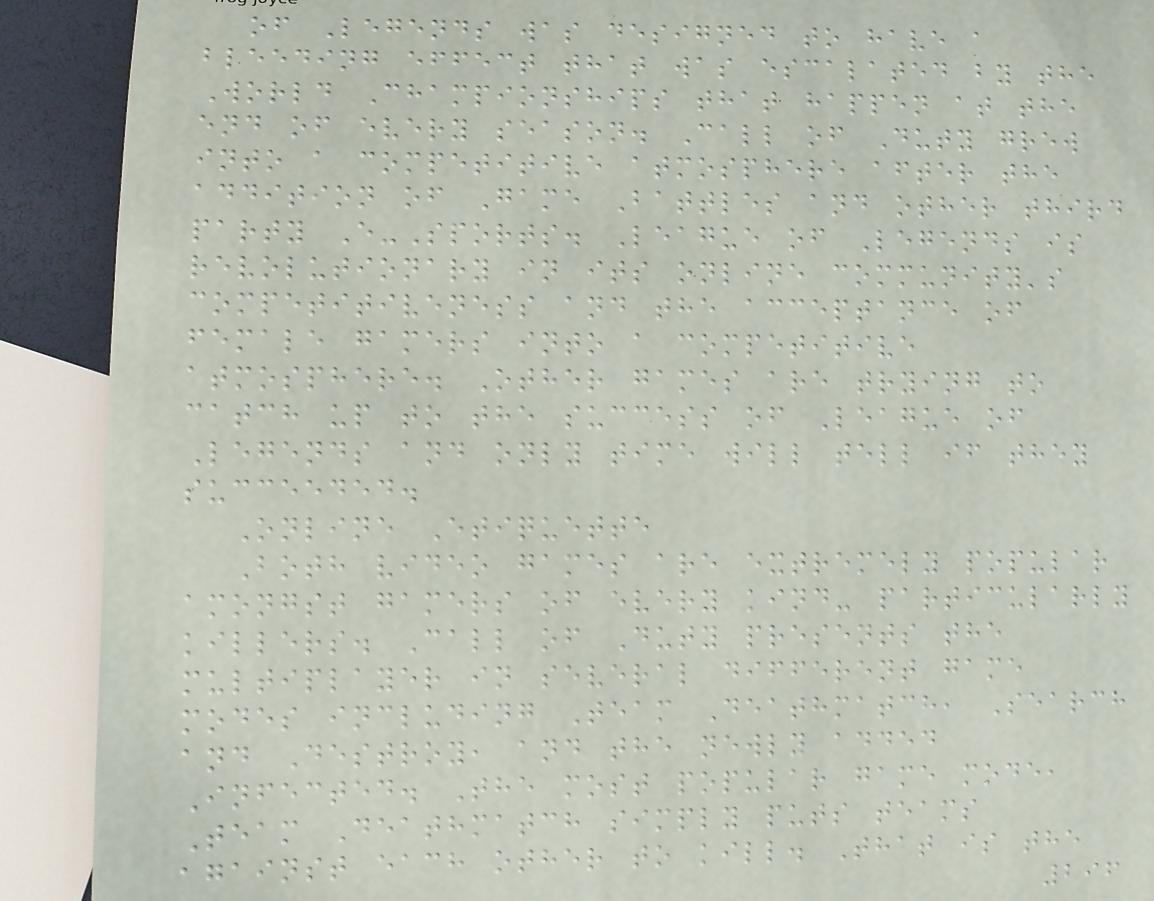of Legends was designed to have a
bleeding effect that was escalated by the
World Championships that happen at the
end of every season. Call of Duty grew
into a competitive atmosphere after the
addition of Game Battles and other third
party E-Sports. League of Legends is
revolutionary in its online community's
competitiveness and the acceptance of
female gamers into a competitive
atmosphere. Other games are trying to
catch up to the success of League of
Legends and only time will tell if they
succeeded.
Online Etiquette
Both video games are extremely popular
amongst gamers of every kind- particularly
killers. Call of Duty presents the
multiplayer in several different game
modes including Team Deathmatch, Search
and Destroy, and the newly added
Infected. The most popular game mode,
Team Deathmatch simply puts teams
against each other to kill. That is the
296
